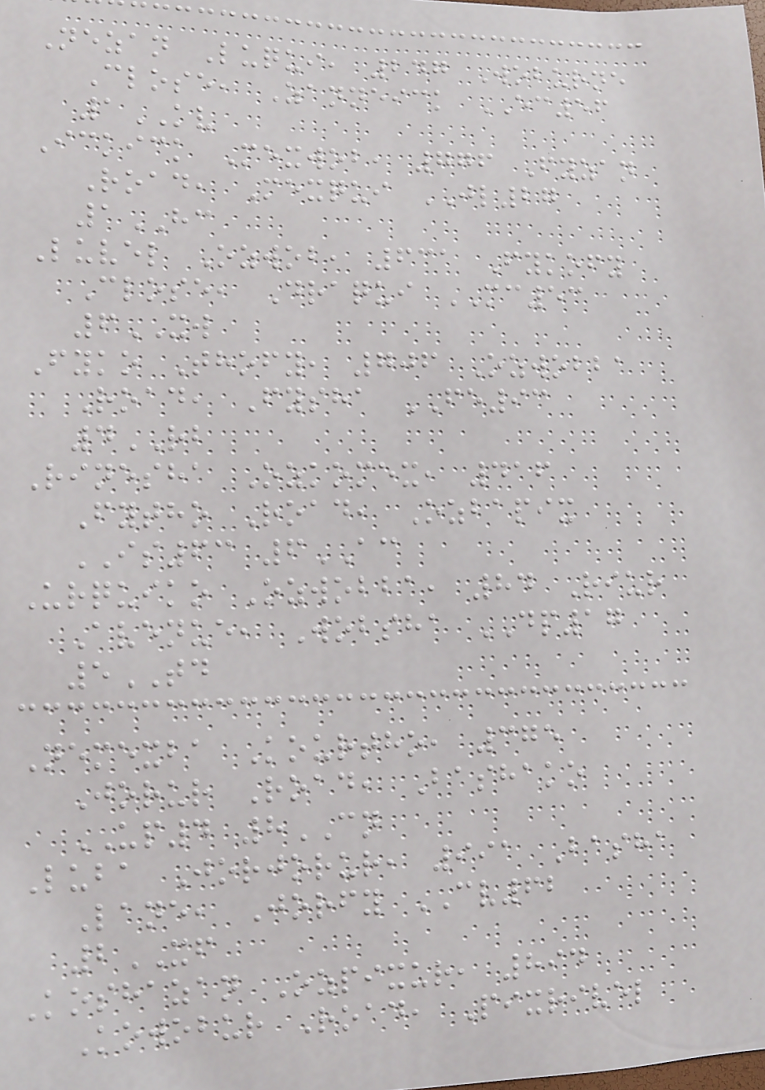Nezan Luqui, 247 Woburne
Close, Zanneick EC56
1KV
Ickick Mexwob, 776 Fyzan
Road, Mexqui JL27
1HC
Luvel Ozwob, 631 Fykofy
Close, Draqui MC53
6XW
Fyko Thofy, 706 Ozwobba
Road, Fysha FE93
4RB
Rinesha Ozkomex, 416
Fytho Road, Ozbapix
IS63 6AC
Urquiko Ozwobba, 84 Riur
Avenue, Wobsha DP17
5TD
Nemexba Kourtho, 375
Jorur Road, Bashako
UP4 8CN
Luba Jorjorur, 991 Basha
Lane, Jorfy CV62
2XF
Koshazan Ozpixur, 894
Kowobur Road, Pixrivel
